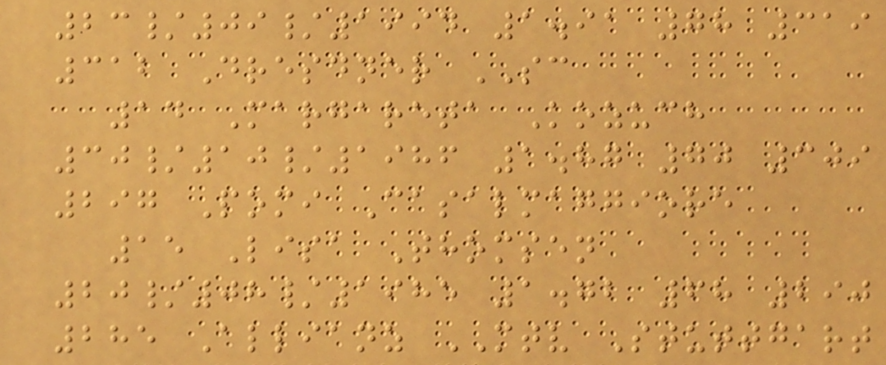23/09/1994 1.91 78 319
312 Dresdner SC
14 Margareta Kozuch
30/10/1986 1.87 70 309
297 Pomi Casalmaggiore
15 Lisa Thomsen
20/08/1985 1.72 68 290
285 Allianz MTV Stuttgart
